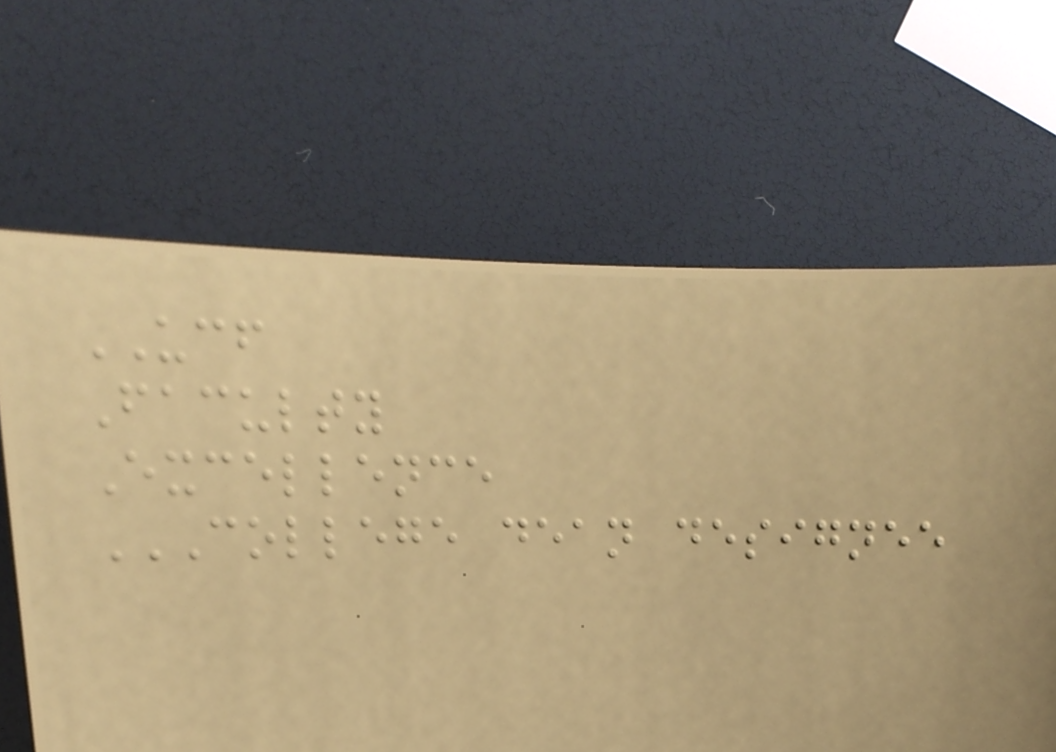UCF
Faculty
Excellence
COLLEGE DEAN DESIGNEE
